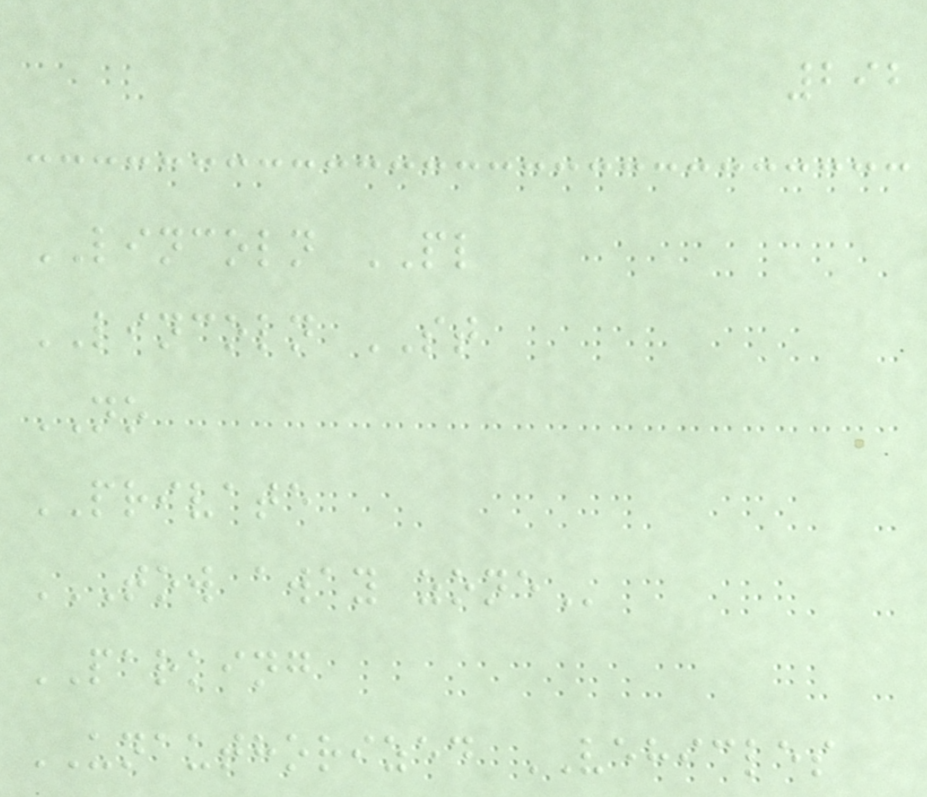292
LINCOLN PL
LINCOLN ST
NO
PRIVATE
TOW AWAY ZONE
PARKING
UNAUTHORIZED VEHICLES
